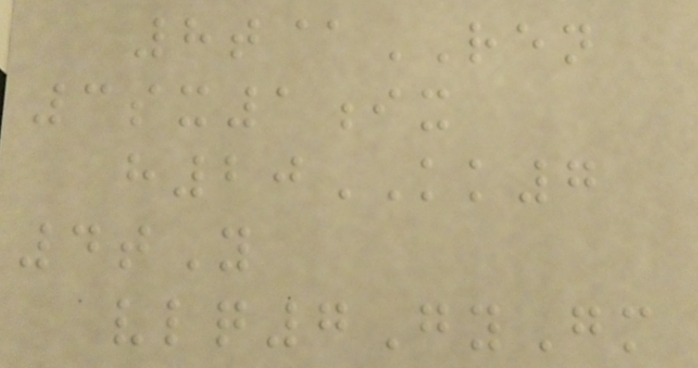8t@REN
3sx1ix
h20KK7
4tY
vlq7GyGm
